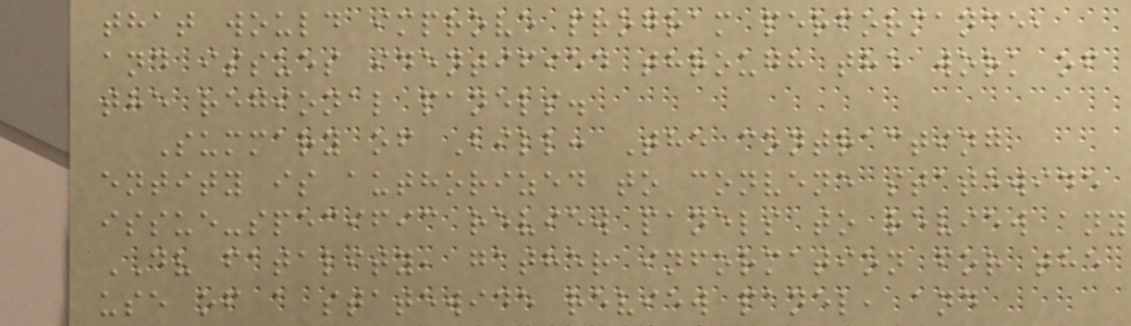that would improve program performance,
and issues identified through the work of
the regional panels.
Summary of Bill: The contracting
entity is authorized to convene statewide
issue-specific review panels to review any
DV fatality, gather information for the
use of a statewide review panel, and
